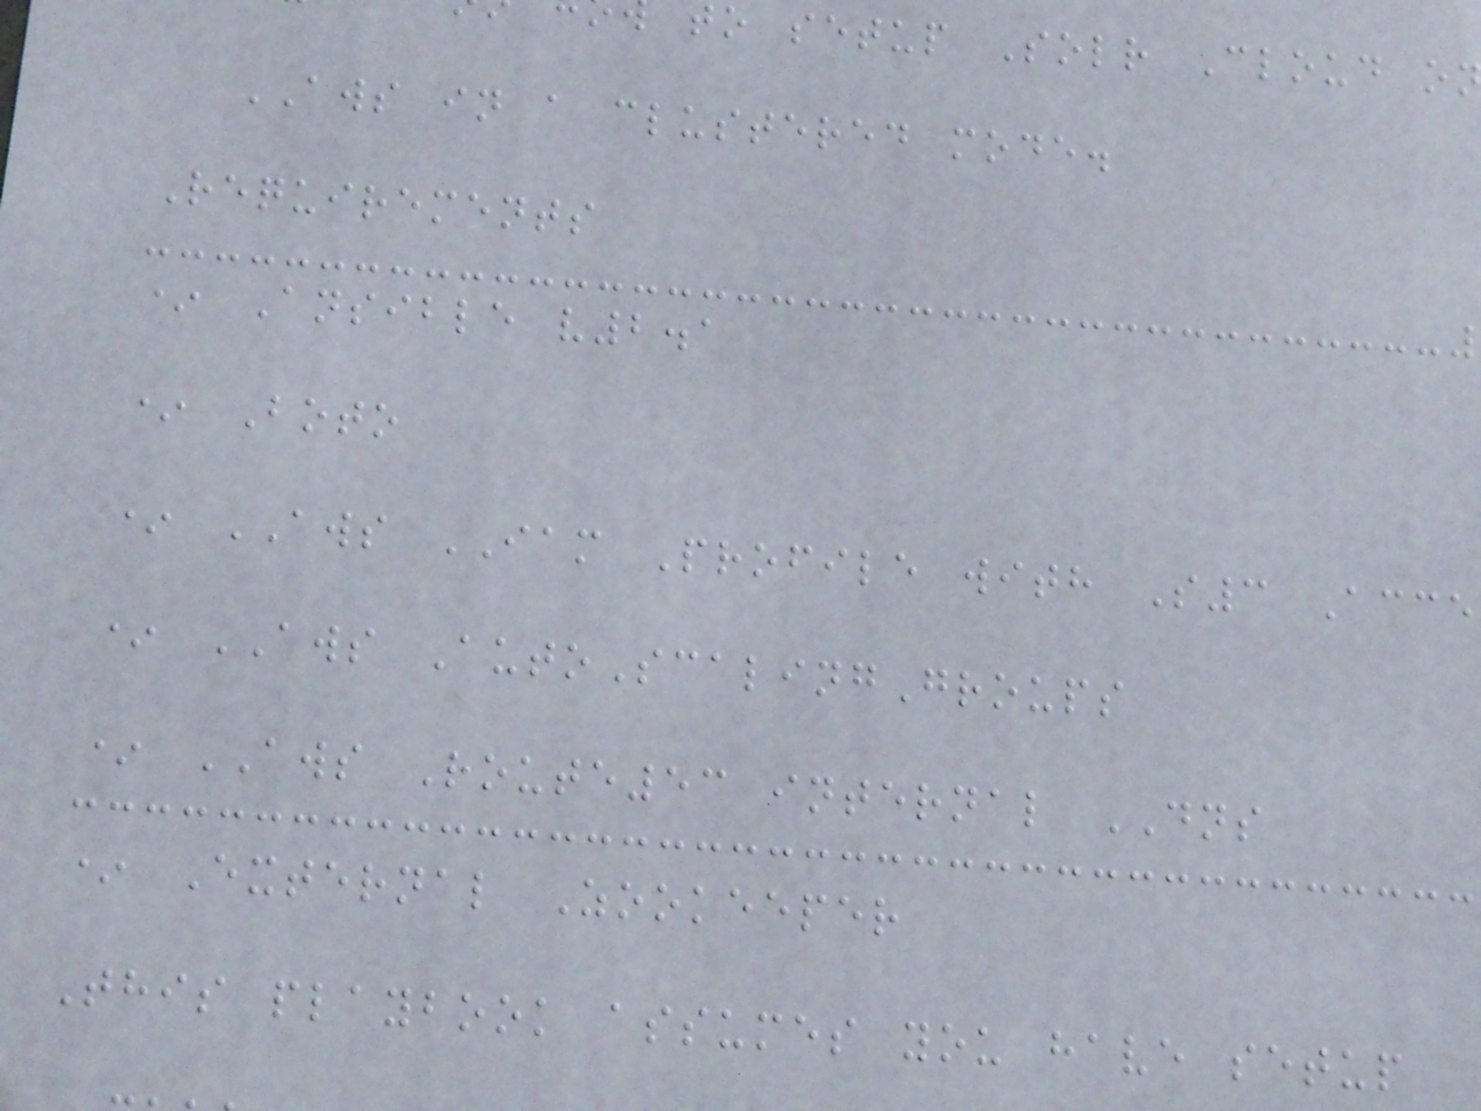to setup Solr Cloud o
AWS in a clustered mode.
Requirements
* Ansible v2.1
* Boto
* AWS IAM Profile with S3 Acce
* AWS AutoScalingGroups
* AWS Route53 internal DNS
* External Zookeeper
This playbook assumes you have setup
